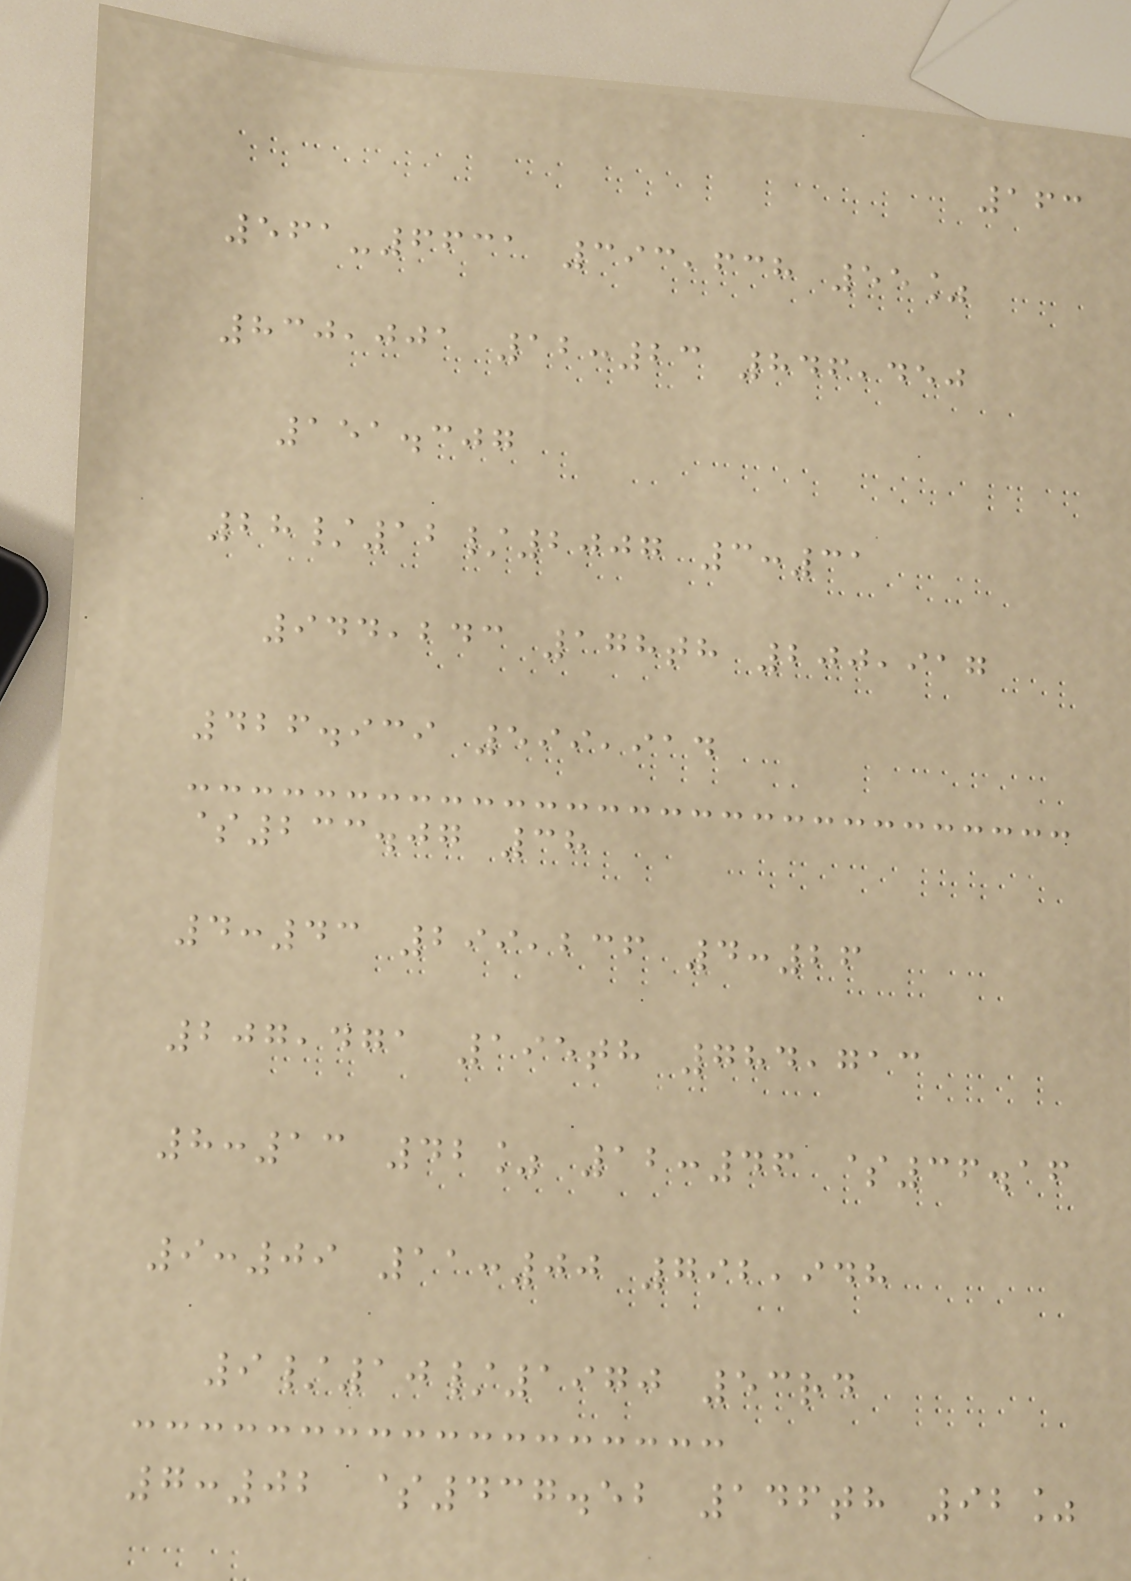163
561-6631 393,638 55%
830,001 12:23 846,450
151.307
28/12/2007 3:31
944,243 178th 200,917
426.939 599,914
$233.07 38
4:43 299,236 4:26
207,471 195th 784,713
8:13 42% 12:46 $36.16
9:09 11:00 792,948
9/10/1970 53rd
7:02 $437.52 146th 92%
